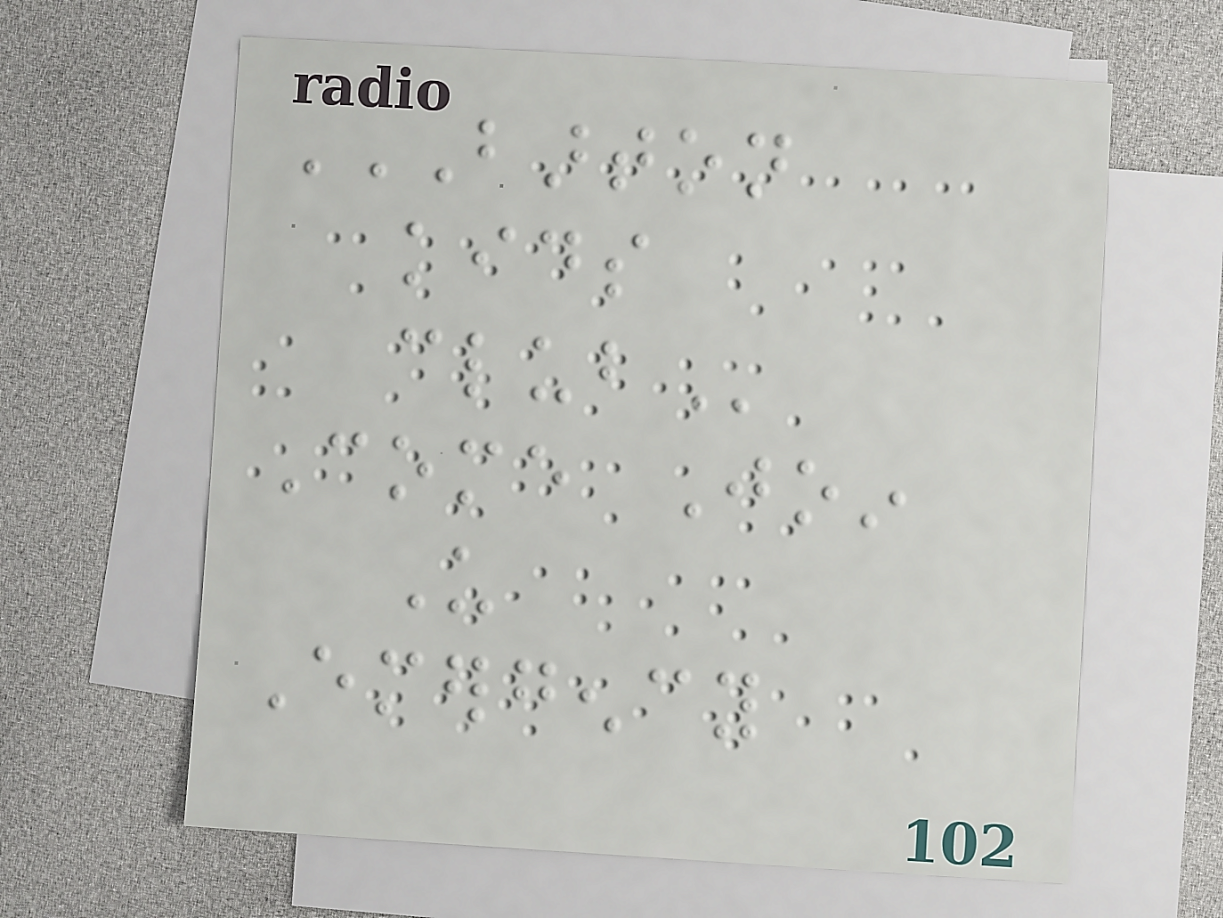BARTON
KIDS
CLUB
Come Join
Us
Emergency
